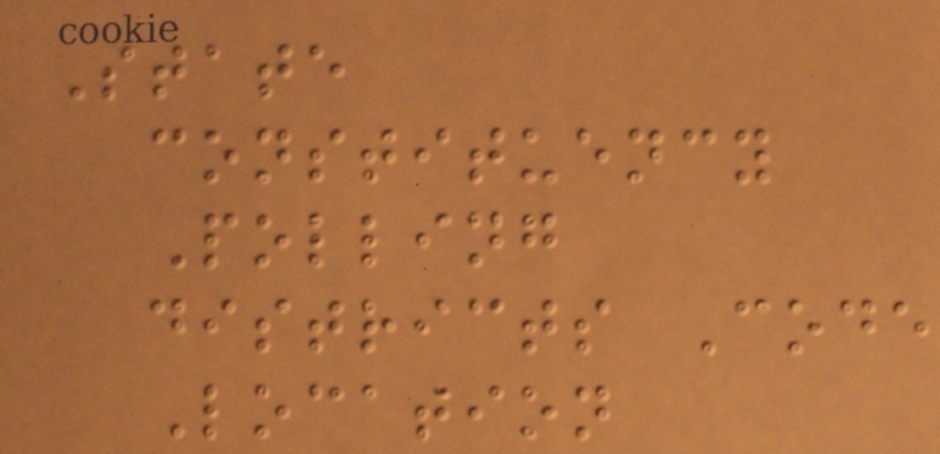State
constituency
Polling
districts Code
Location
